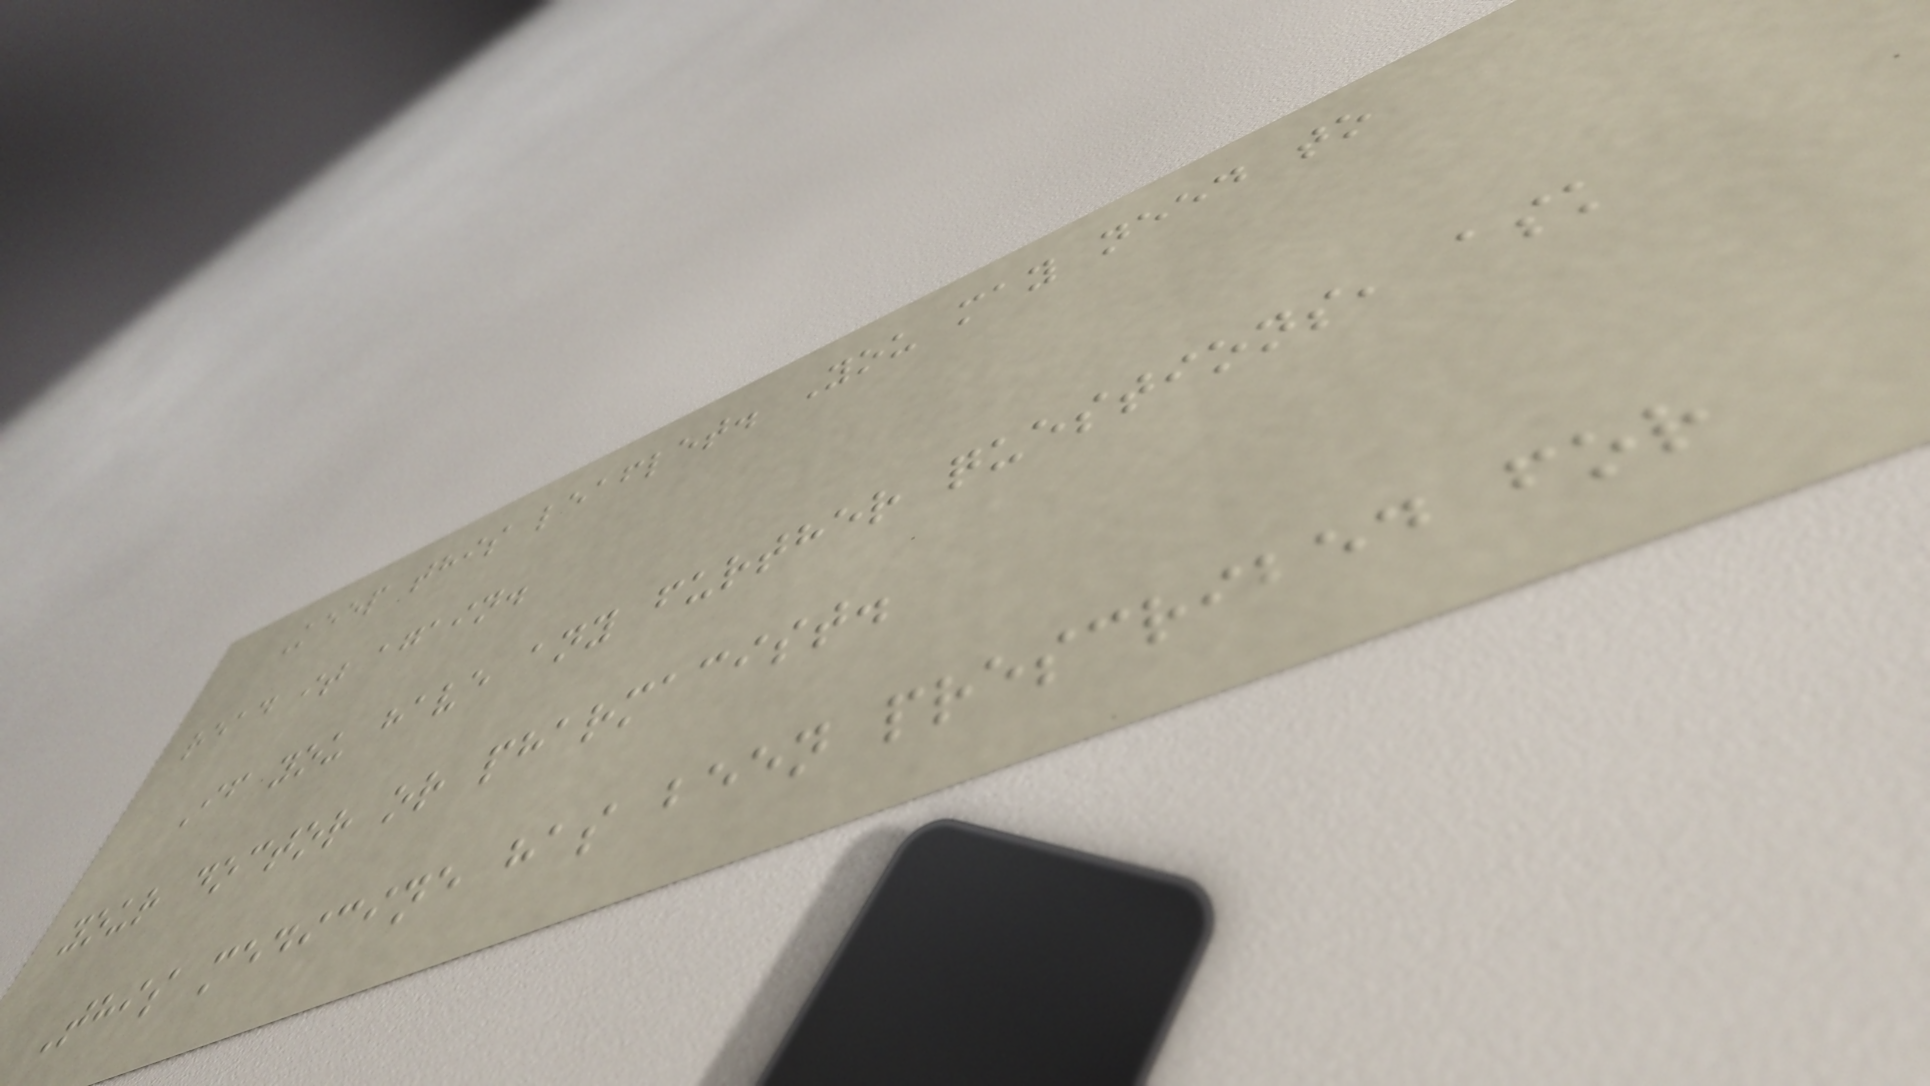Keep this leaflet. You may need to
read it again.
If you have any further questions, ask
your doctor or pharmacist.
This medicine has been prescribed for
